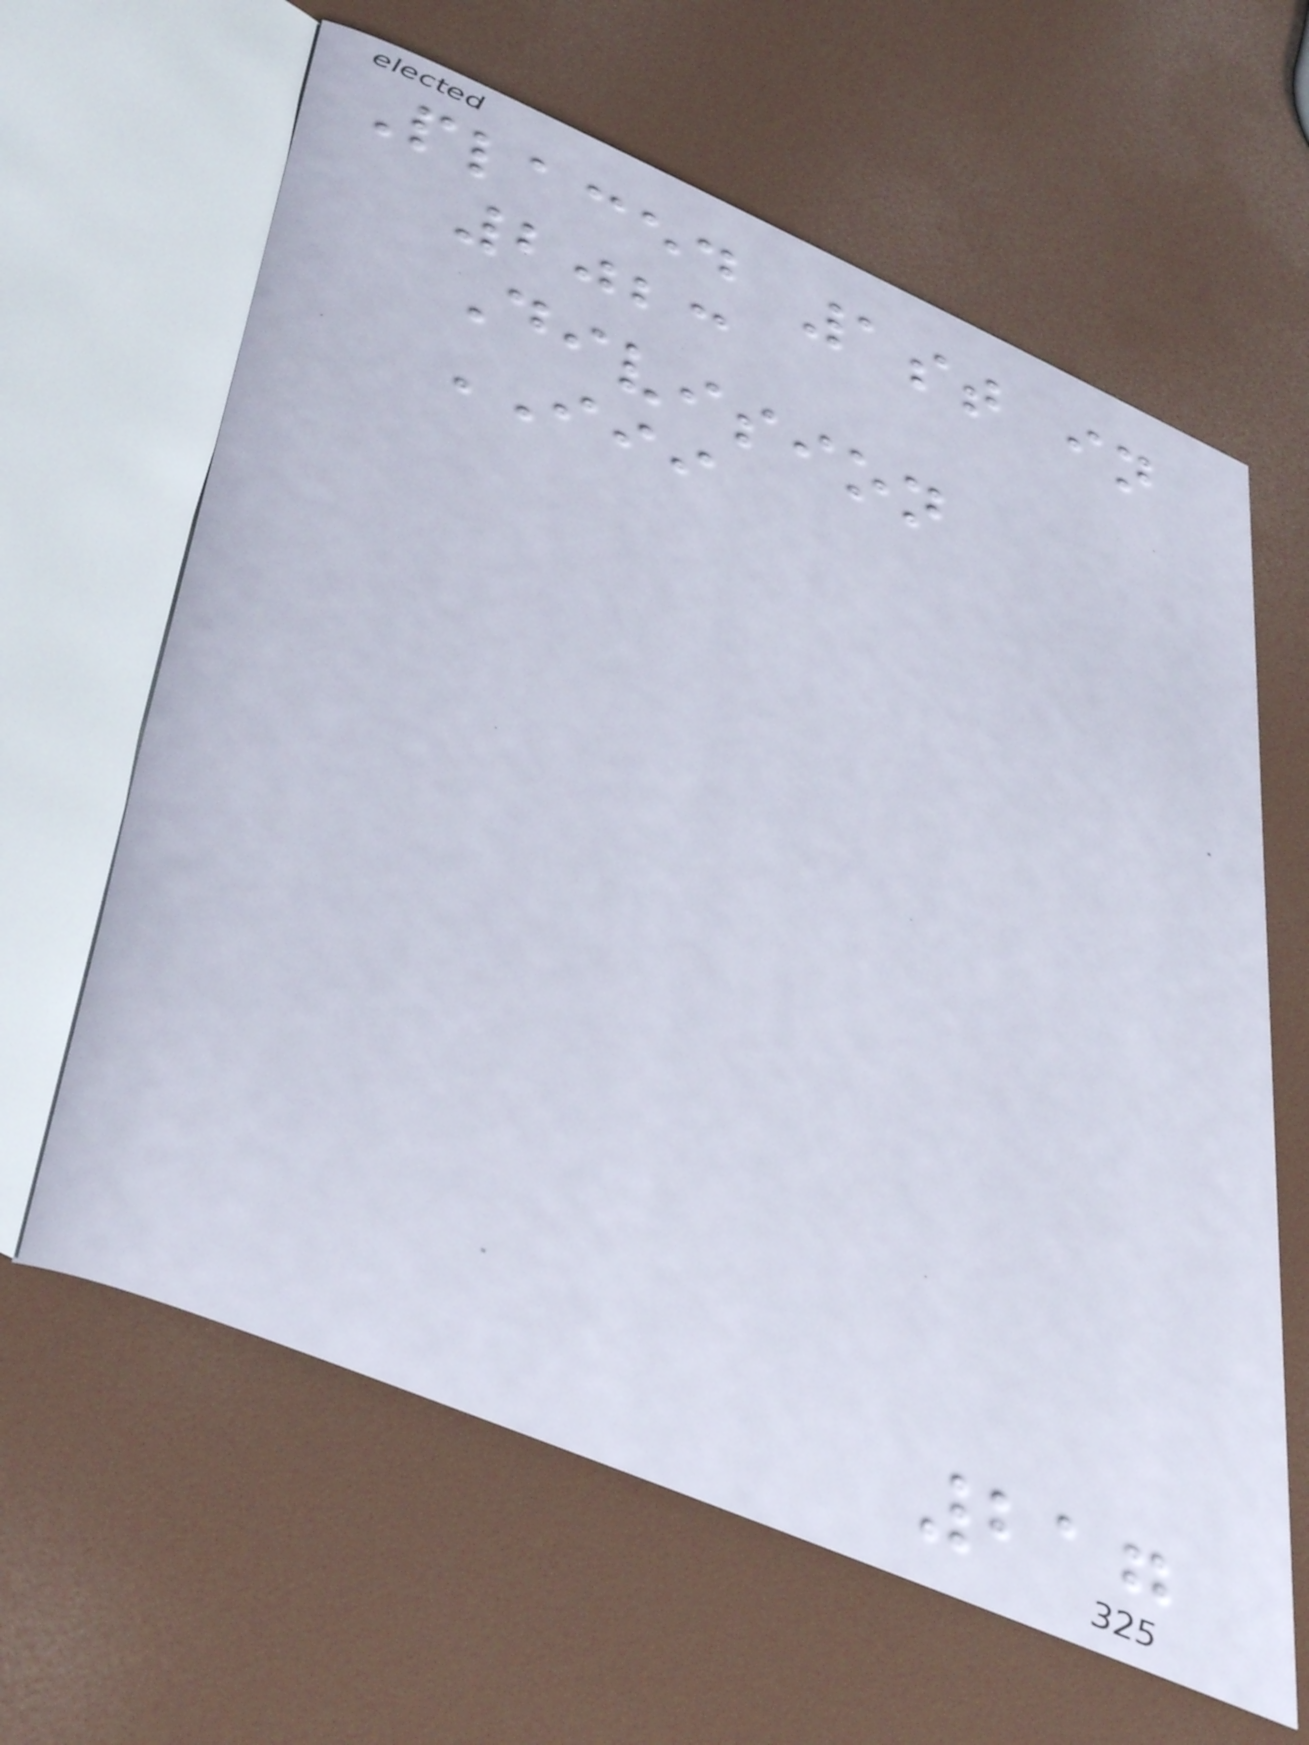Placed 1st in
2023
Division
III
217
